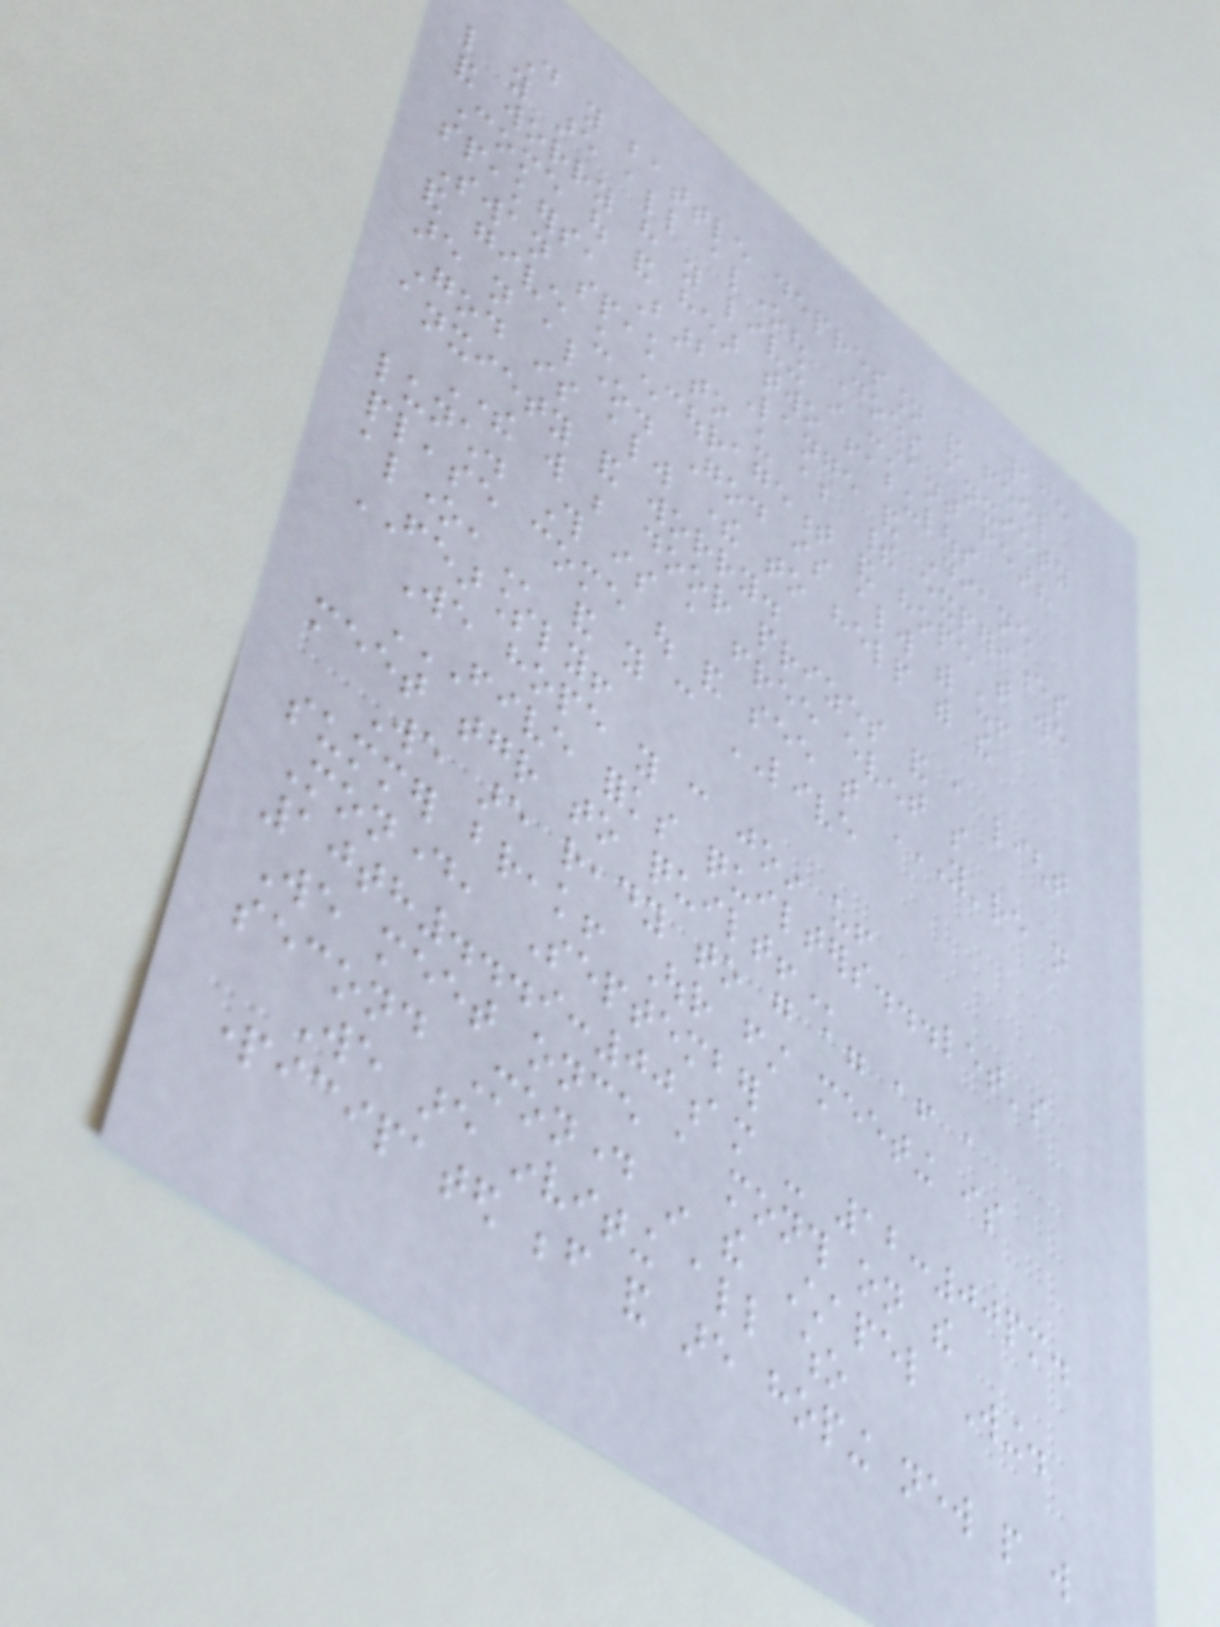135
Do you battle depression and feel
like you are all alone? Does anxiety
and worry have you living in constant fear?
Come out and hear two fabulous
speakers, Barb Lange and Diane
Swan speak to us about their experiences
and give us encouragement and hope that we
are not alone. God is always with us!
God is always there to help with the
anxiety and worry.
There will be door prizes and a light
lunch. This is a free event so
please come out and see that YOU'RE NOT
ALONE, and you can LIVE
FEARLESSLY!
We hope you can join us!
FIVE FORKS QUILTERS...LET'S
MEET TOGETHER TO QUILT!
We are ready to go again after a
summer break! Our first meeting is
Monday, September
10th...9:00am - 12:00pm.
We meet once a month on the
second Monday in the Chapel Wing.
We are inviting all who
participated before and are hoping new people will
